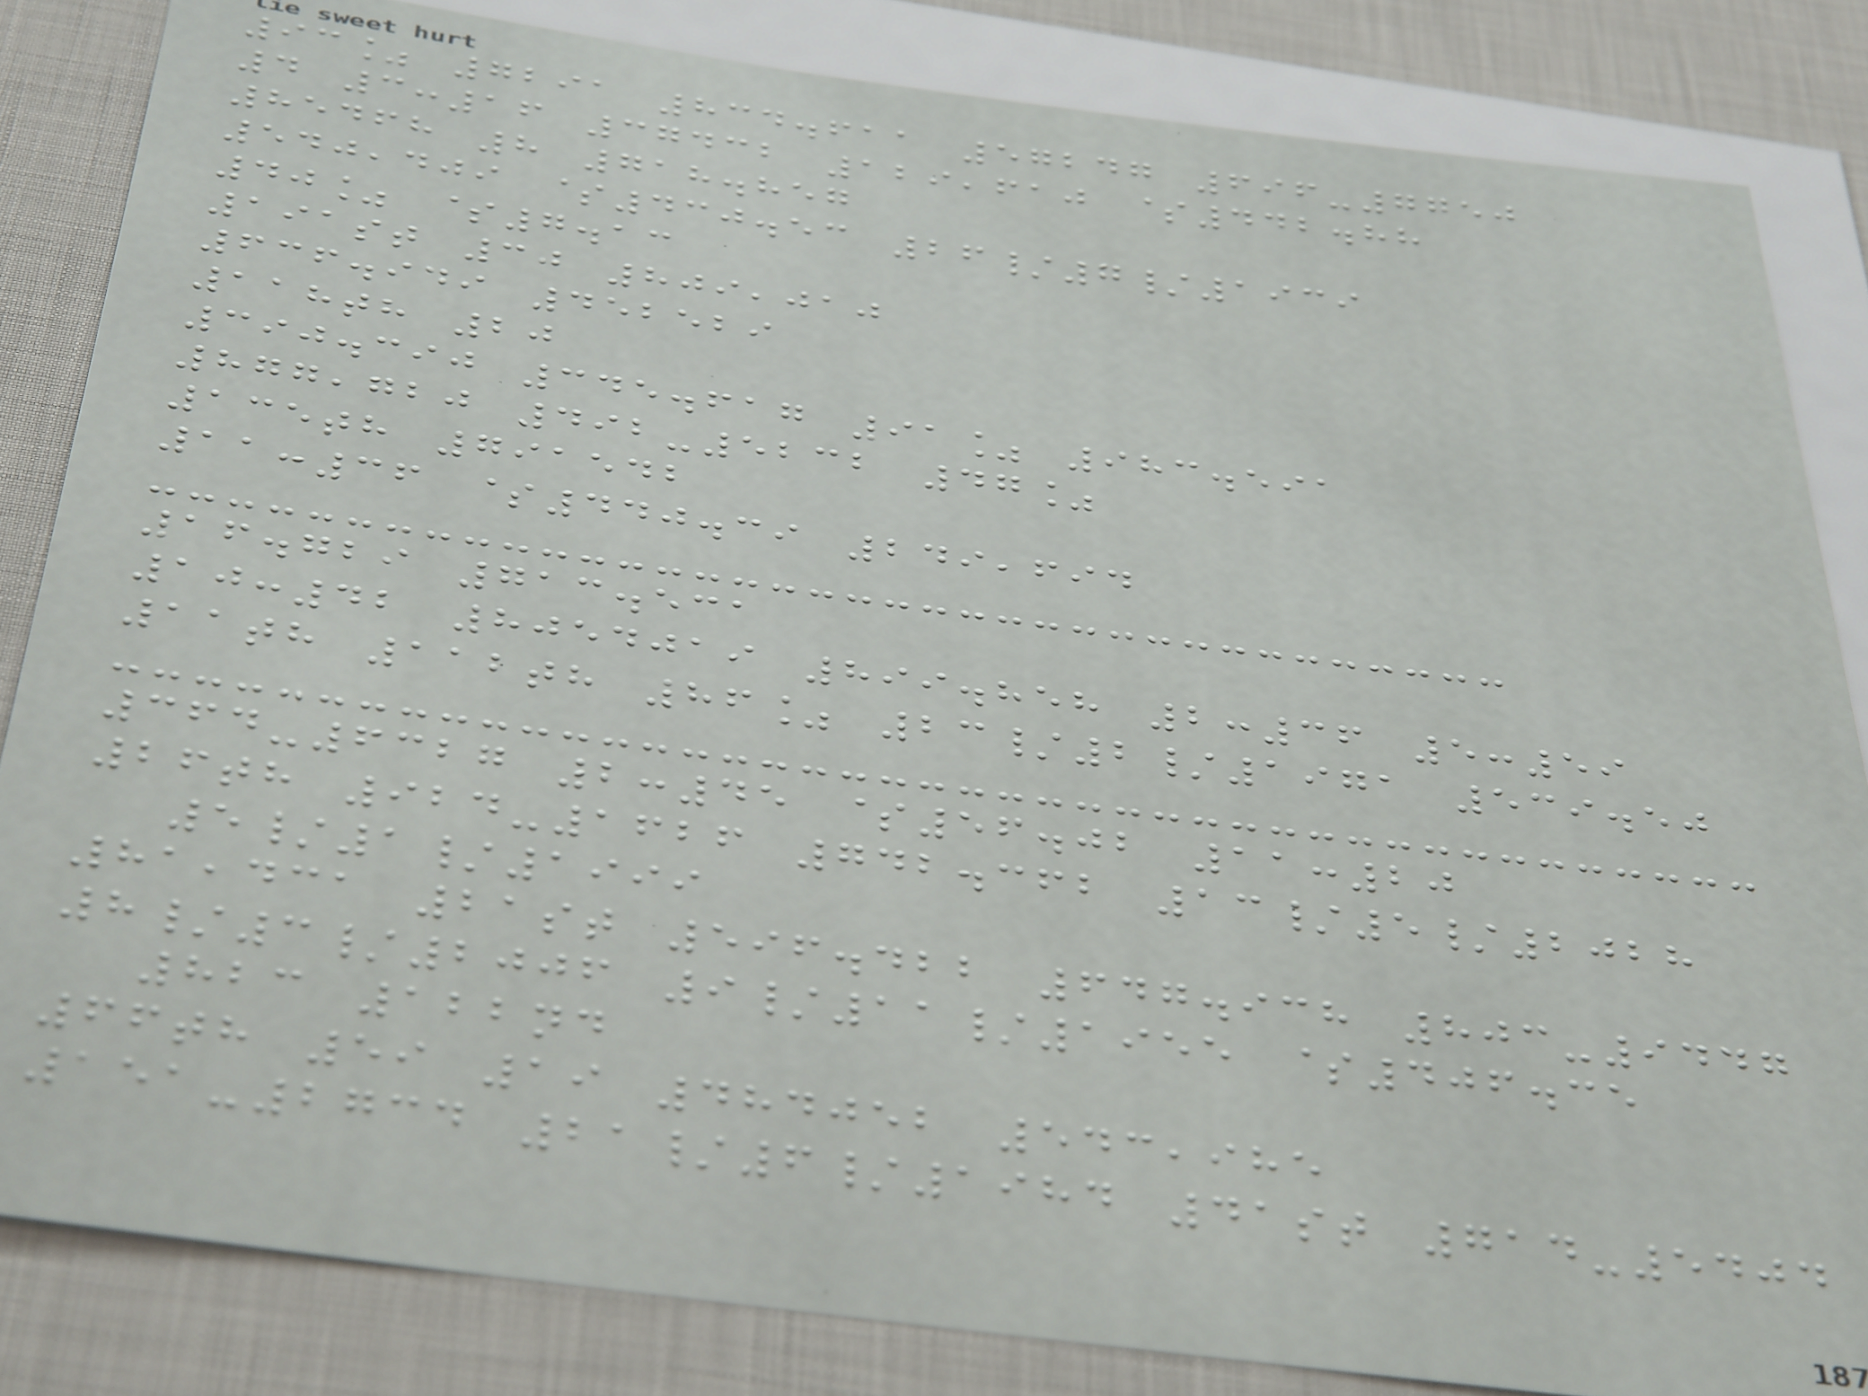93% 7291 834.611 57247 696-7750
4 3:16 37432 129,610 $442.88
85468 8 718.857
540,409 $430.53 26/7/1939
40% $7.13
191st 30 809,010
636.949 452529
118th 20
390.390 345.617 91% 983.591
877,720 492-5232 47%
135th 791542
11:36 $440.39 249,694
16.729 713.531
10:42 8054019 899.858 2:36 5:59
11th 112th 86% 23/2/1971 539.50
364-6327 2:45 $56.02 11:20
26th 924-1626 742.362 13/5/2028
5/1/1999
81,431 21st 596.422 647.938 803-9447
8/3/2006 9/11/1955 $406.35
823 122nd
66th 59 19 484052 543,985
151-2734 21/6/1984 41st 714-5404
